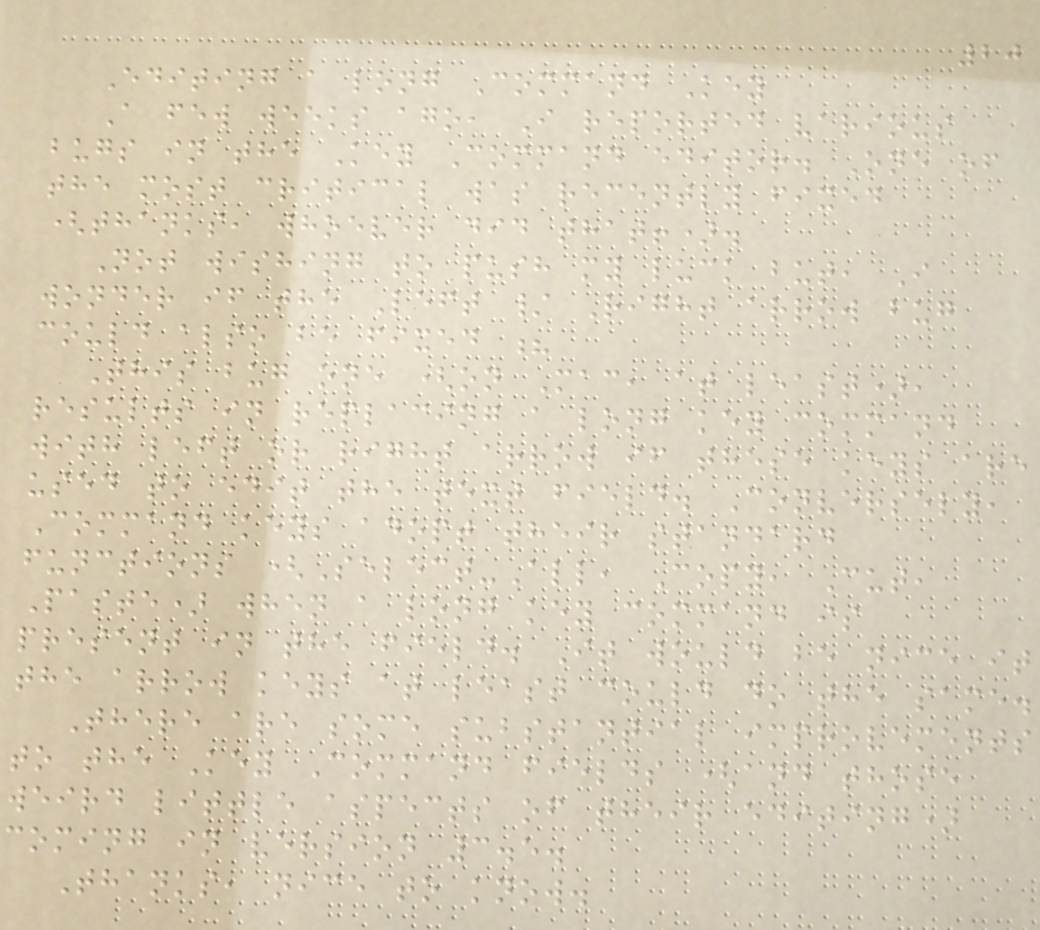20
Editing a long Command Key
A few weeks ago, I reported various
bugs in the Key Command editor. One of
the most critical was recently fixed
(thanks, whoever did that!).
Not wishing to push my luck but, I
wonder if the Left / Right arrow bug
could also be fixed ?
This bug one (on Mac, at least),
results in replacing a long key command
with left or right arrow if these keys are
used to edit the text field. Conversely,
Command keys adopt their standard
functions (Select-All, Copy, Cut,
Paste) when a long key command is
present in the field. It would be nice it
the arrow keys at least could do the same.
There are some substantial improvements
to the Key Command fields (and those
weird little aspects of their editing)
coming in version 3.5.
Thanks, nice to know.
